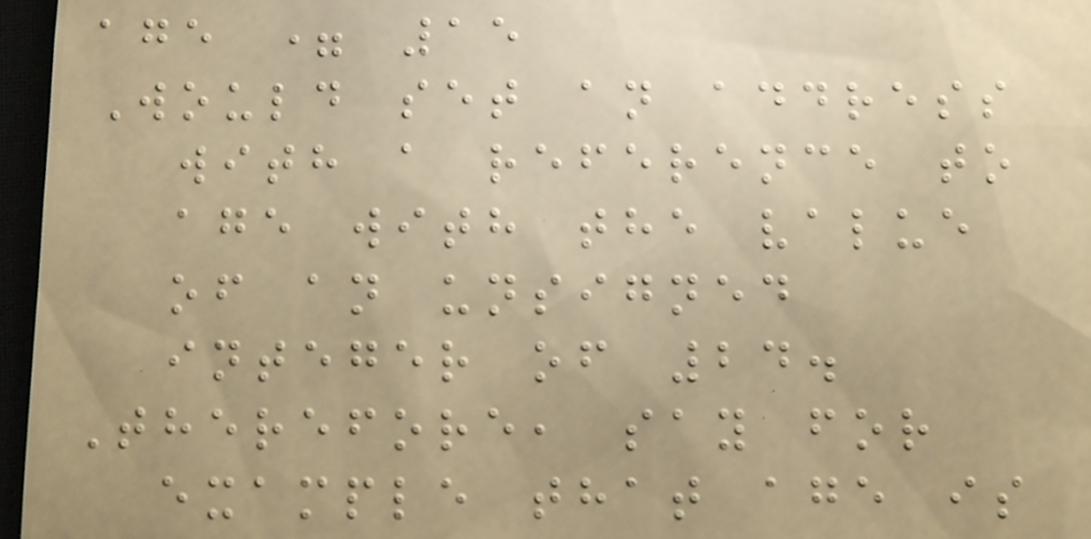age = 15
Would set an address
with a reference to
age with the value
of an unsigned
integer of 24.
Therefore, say for
example that age is
